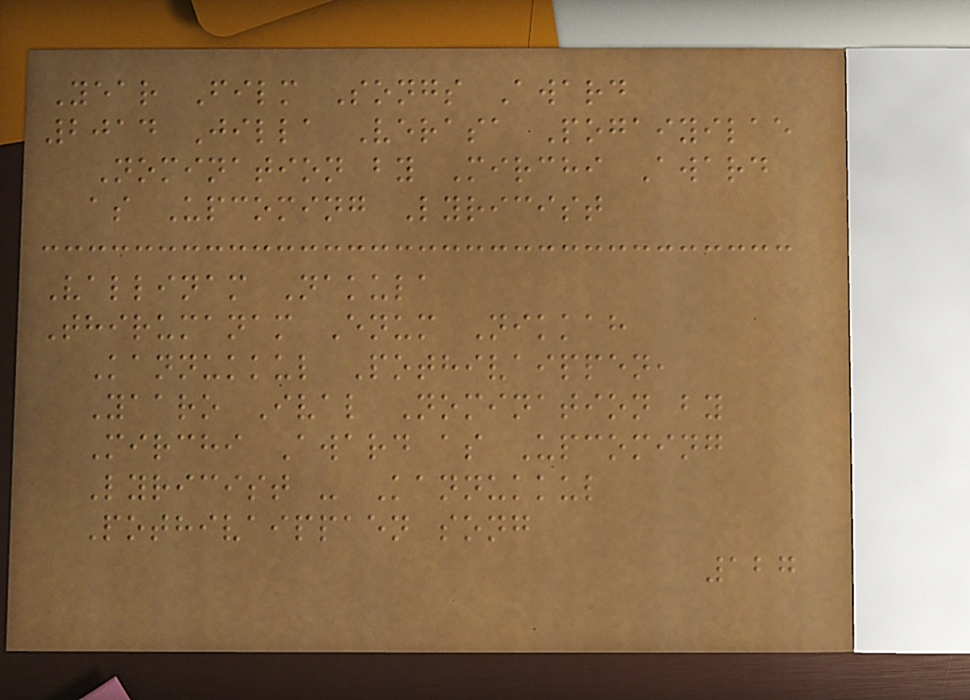Year Film Songs Award
2014 Jilla Verasa Pogaiyilae
Nomination by Mirchi Award
as Upcoming Lyricist
Vallinam Nakula
Thirumanam Enum Nikkah
Kannukkul Pothivaippen,
Yaaro Ival Nomination by
Mirchi Award as Upcoming
Lyricist - Kannukkul
Pothivaippaen song
127
